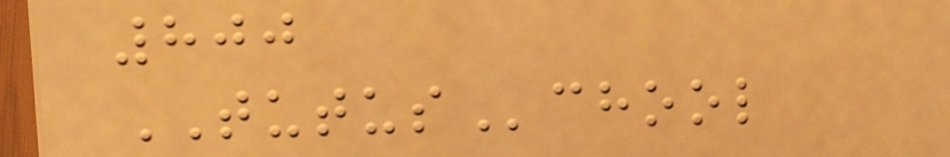800
TUTUSchool
